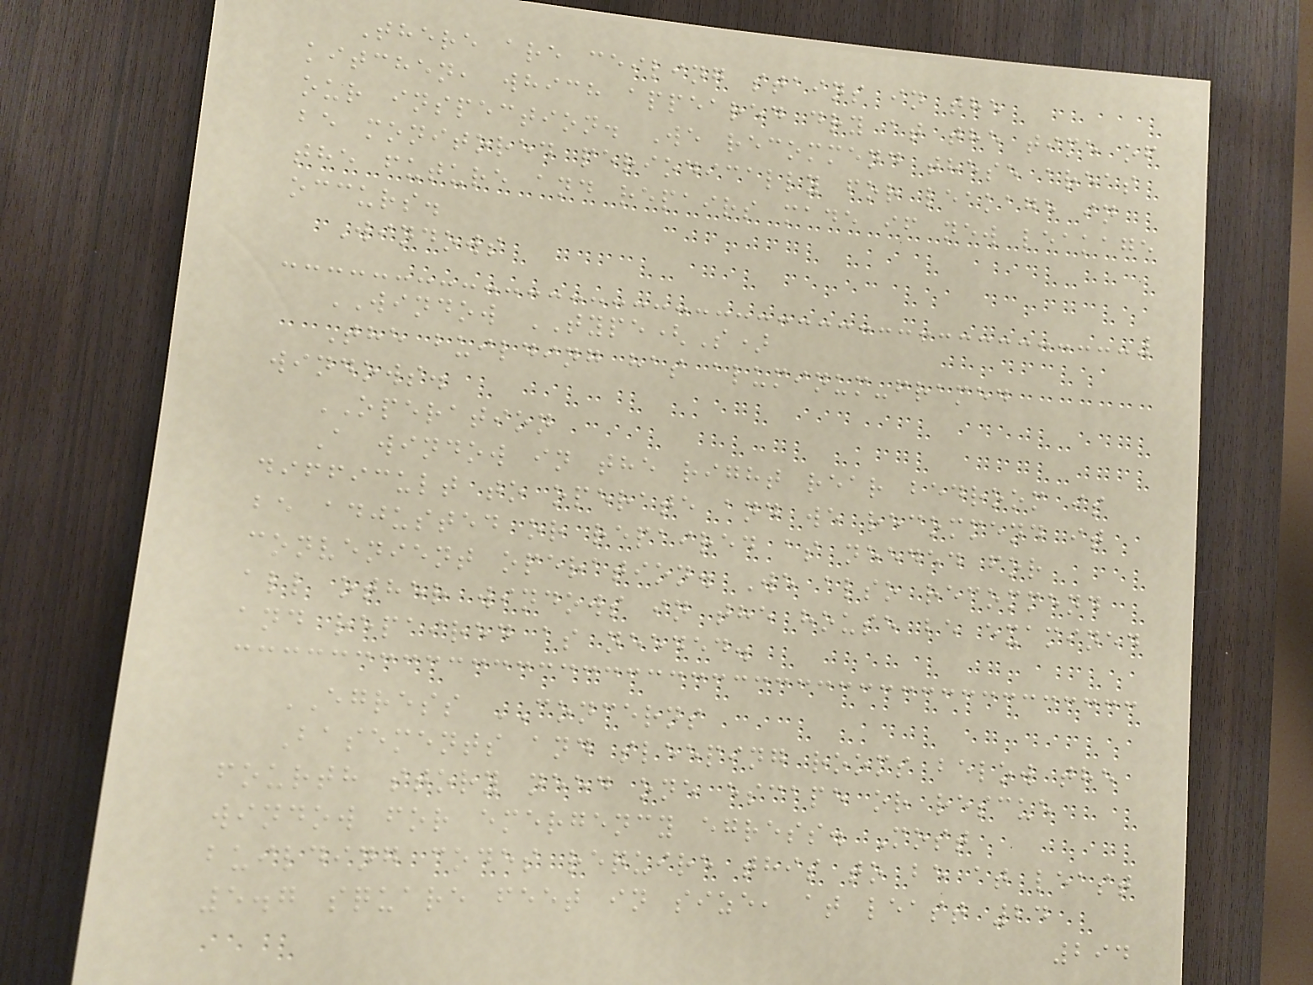There are ceiling stains in the
kitchen, which appeared dry at the time of
our inspection. We recommend these areas
be monitored periodically for leakage in
the future and repairs made if new leakage
occurs.
Windows
WINDOW TYPE(S)
The building has aluminum-framed
windows.
OPERATION
A window in the right rear bedroom is
difficult to operate and we recommend it
be adjusted or repaired as needed for
convenient operation. We also recommend
all other windows in the house be examined
and repaired as needed.
EGRESS CONCERNS
Basements and sleeping rooms below the
fourth story need one escape or rescue
window for emergency egress. Most
building codes require this to be at least
5.7 square feet in size, at least 24
294
